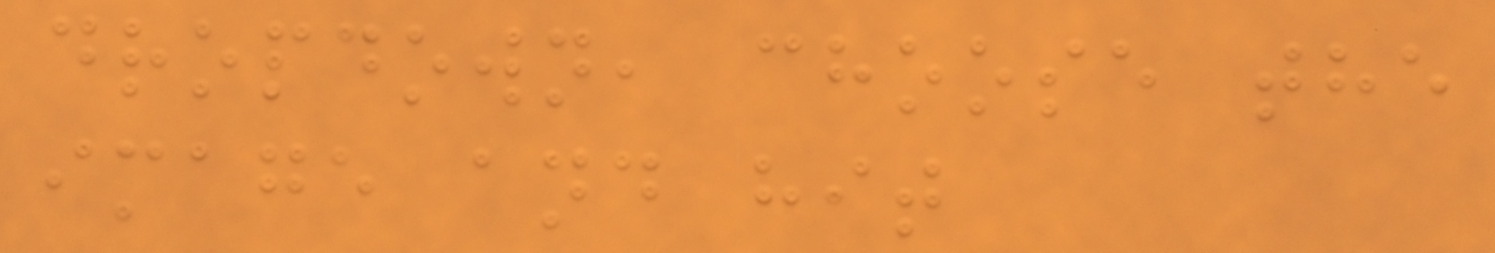dropdown, choose the
image and hit
